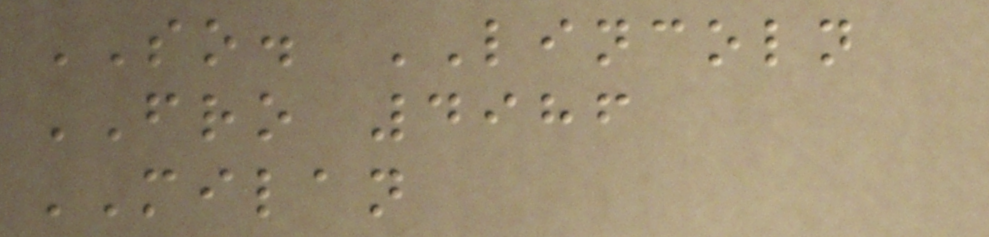SO. LINCOLN
FRO 4986
MILAN
